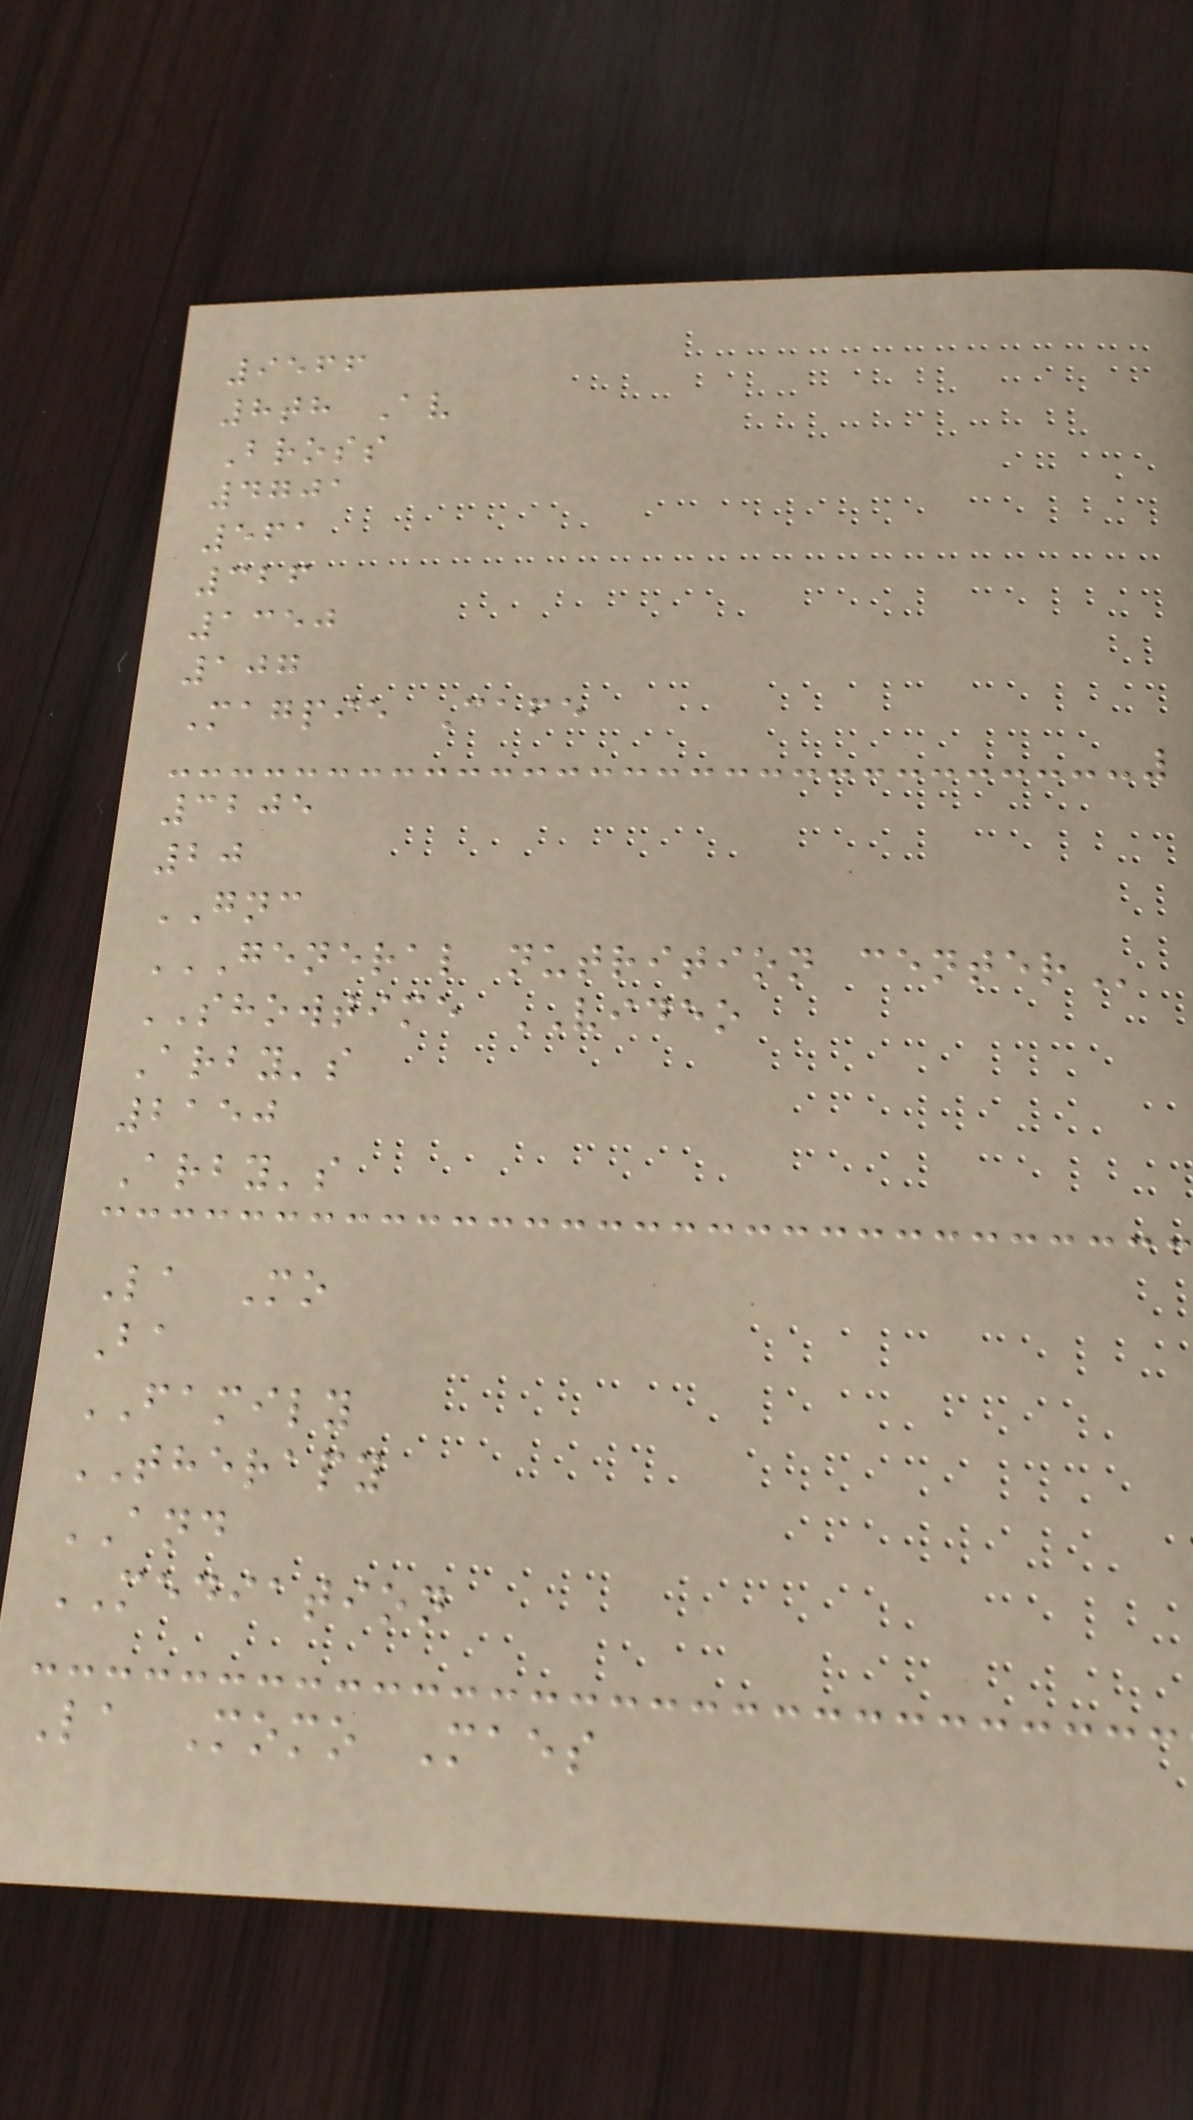9566
8th Av
Bross
4701
561
326
1350
107
Magpie Cafe
3205
20
GNC
GENERAL NUTRITION CENTER
SHOWTIME VIDEO
Arby's
2150
Arby's
La Mo
Ba
FAMILY
THERAPY
AND
MEDIATION
La Momo Maes
